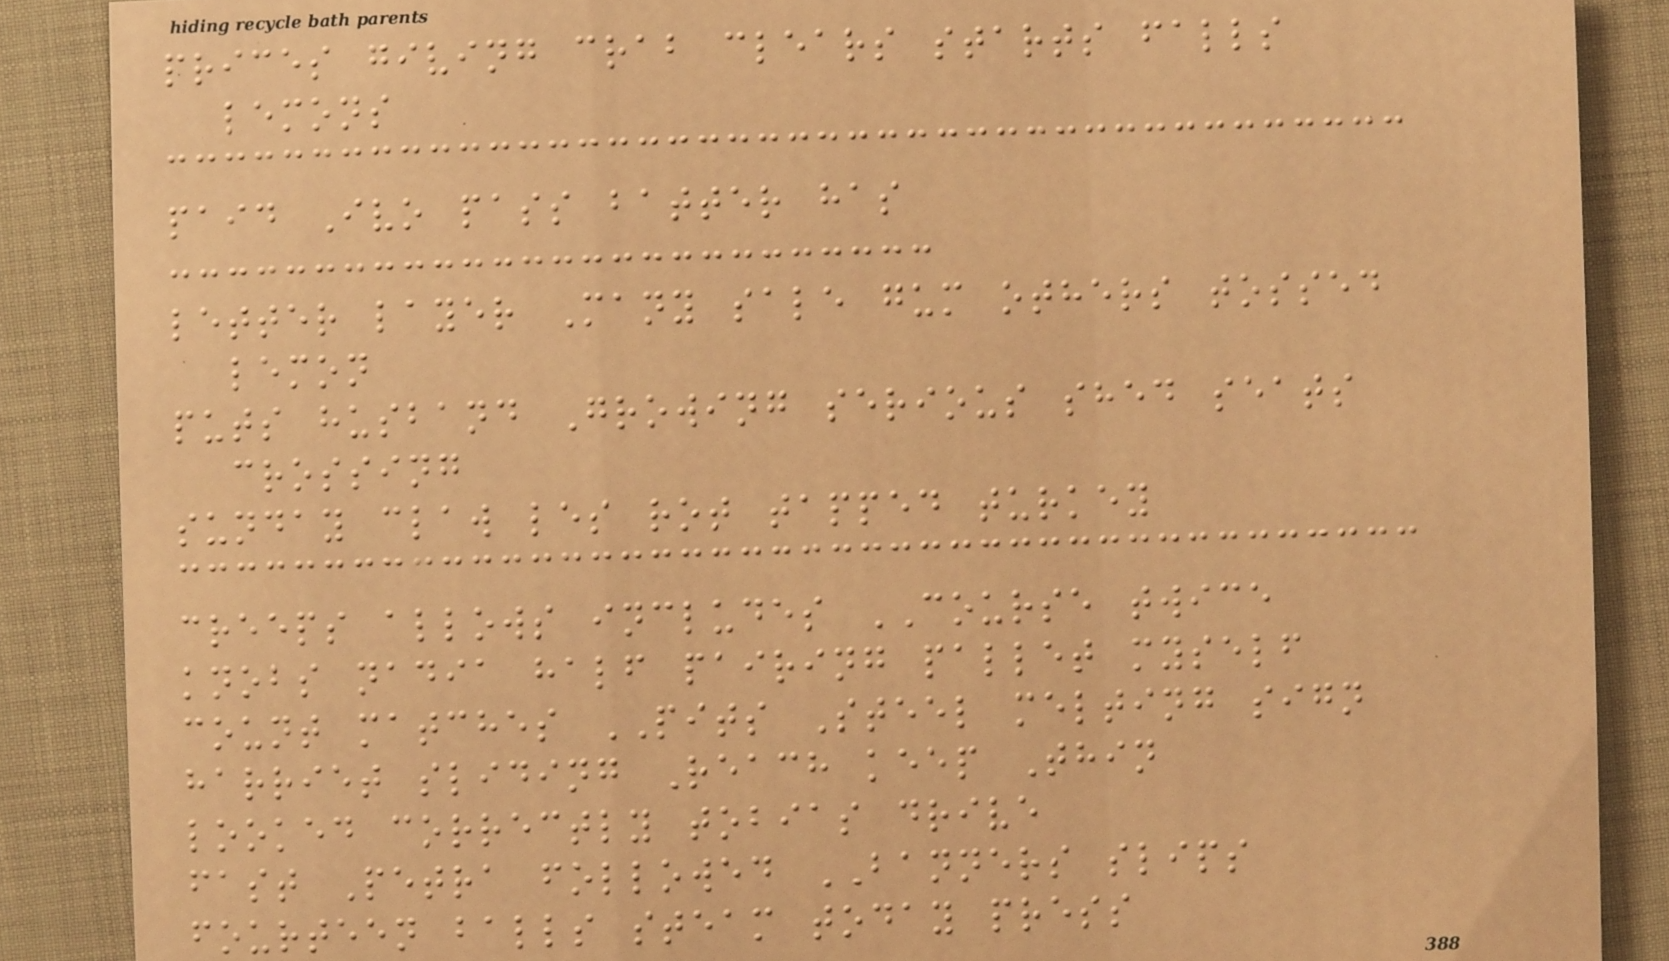prices giving crab clears starts falls
lemons
paid Ivo pass batter has
letter layer Many sale gum others tossed
lemon
puts husband Growing serious shed seats
crossing
sunday claw les rot tapped turkey
creeps allows includes COURSE twice
knobs nadia half pairing pallet myself
count matches PITS Steel melting sign
harriet sliding Reach keep Thin
looked correctly tobias drive
fast Petra followed BANNERS slips
fourteen balls steam today press
